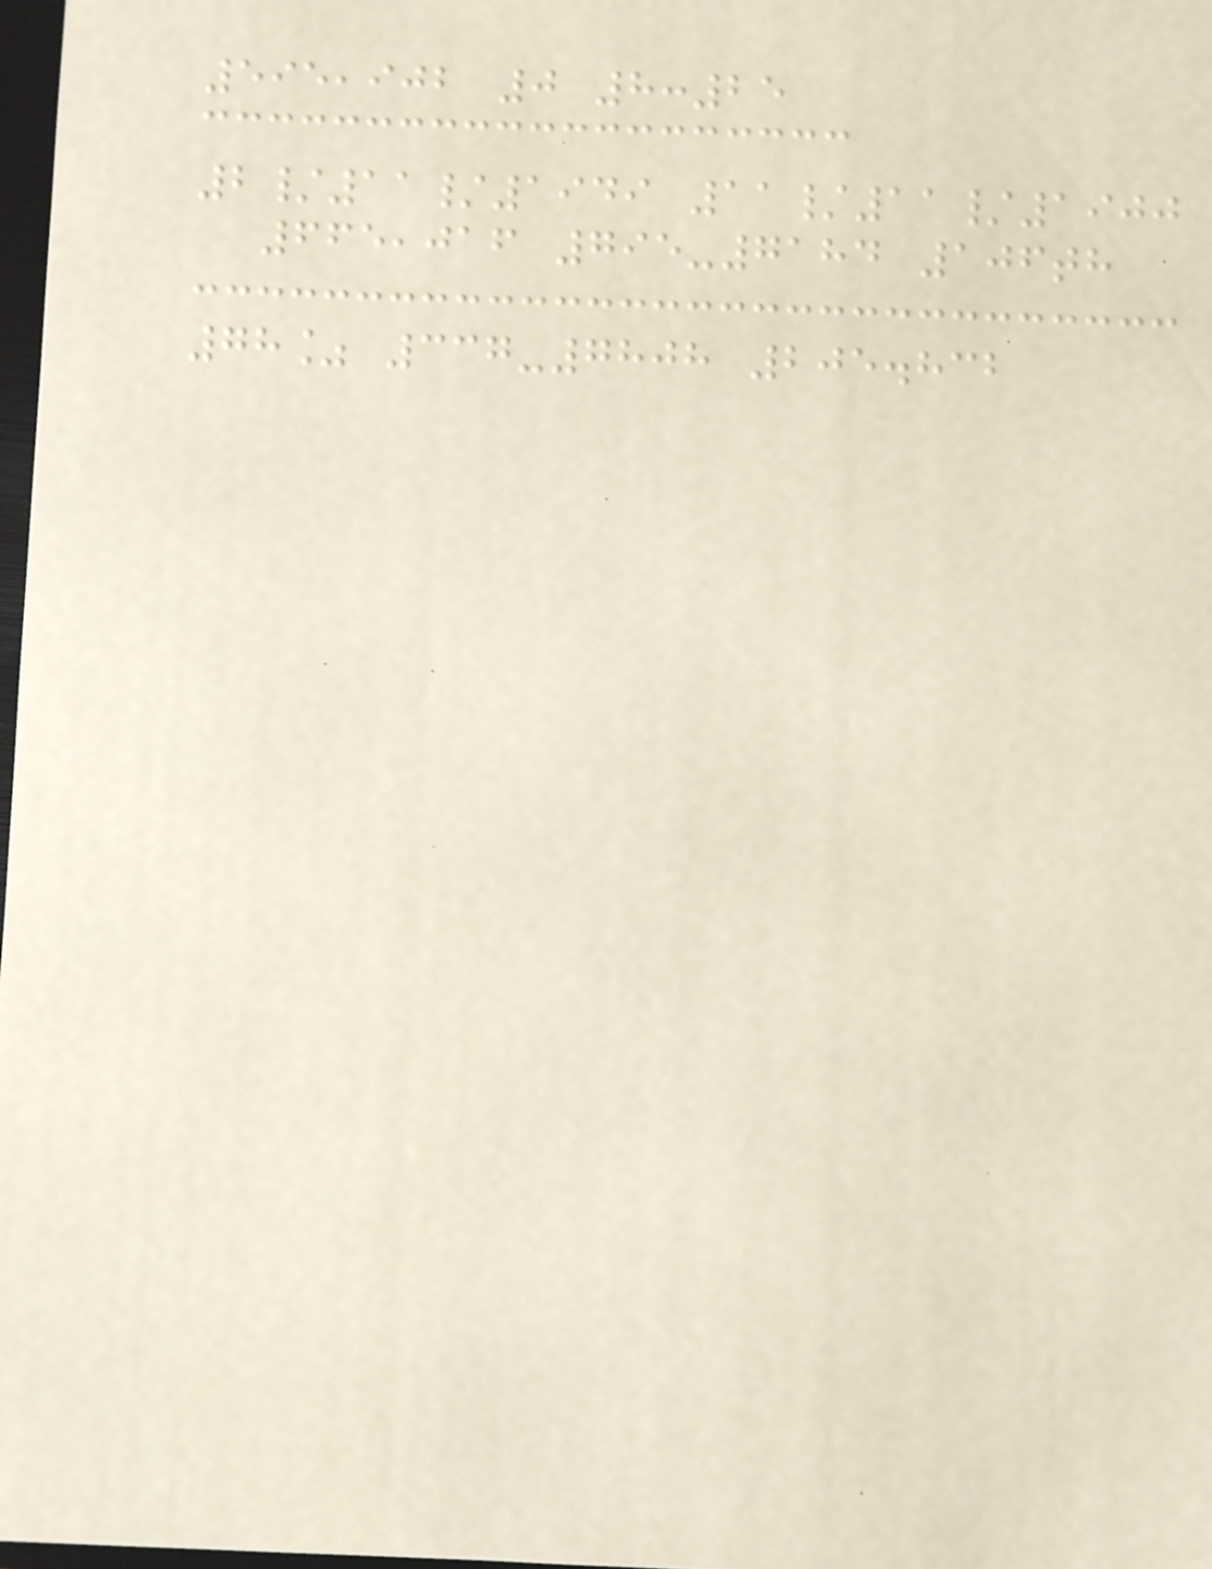595,902 0 8:25
2/11/1949 11/11/1900
665,016 795-7184 106th
78% 337-7808 205.832
